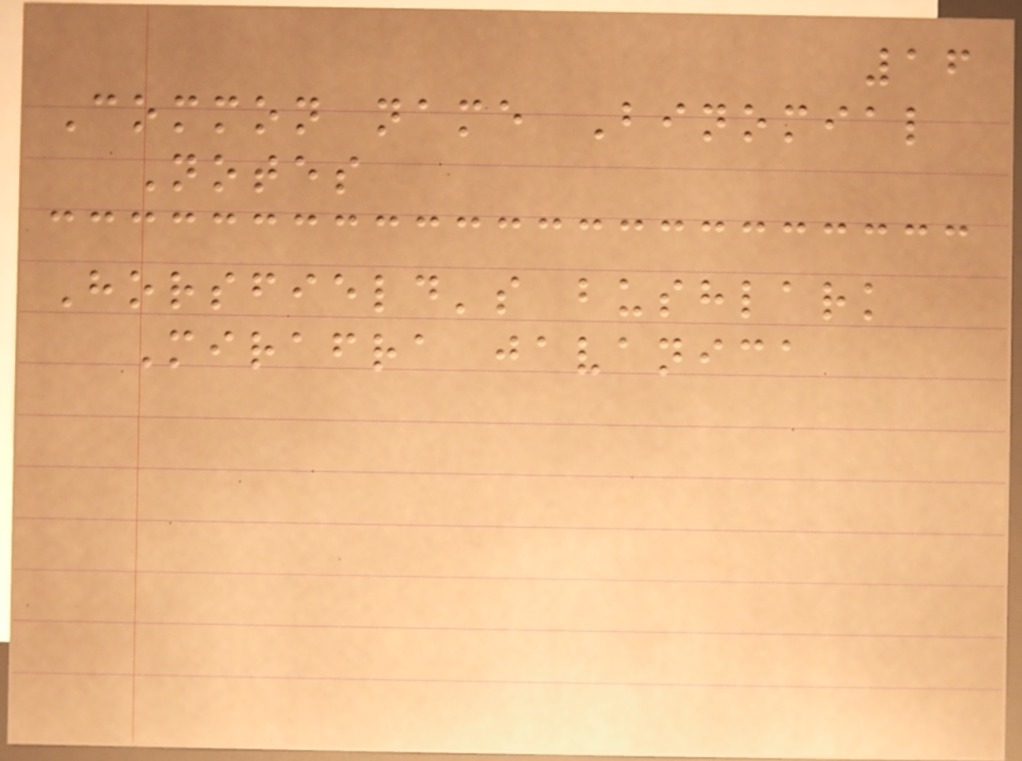16
Common name Binomial
Notes
Horsfield's bushlark
Mirafra javanica
